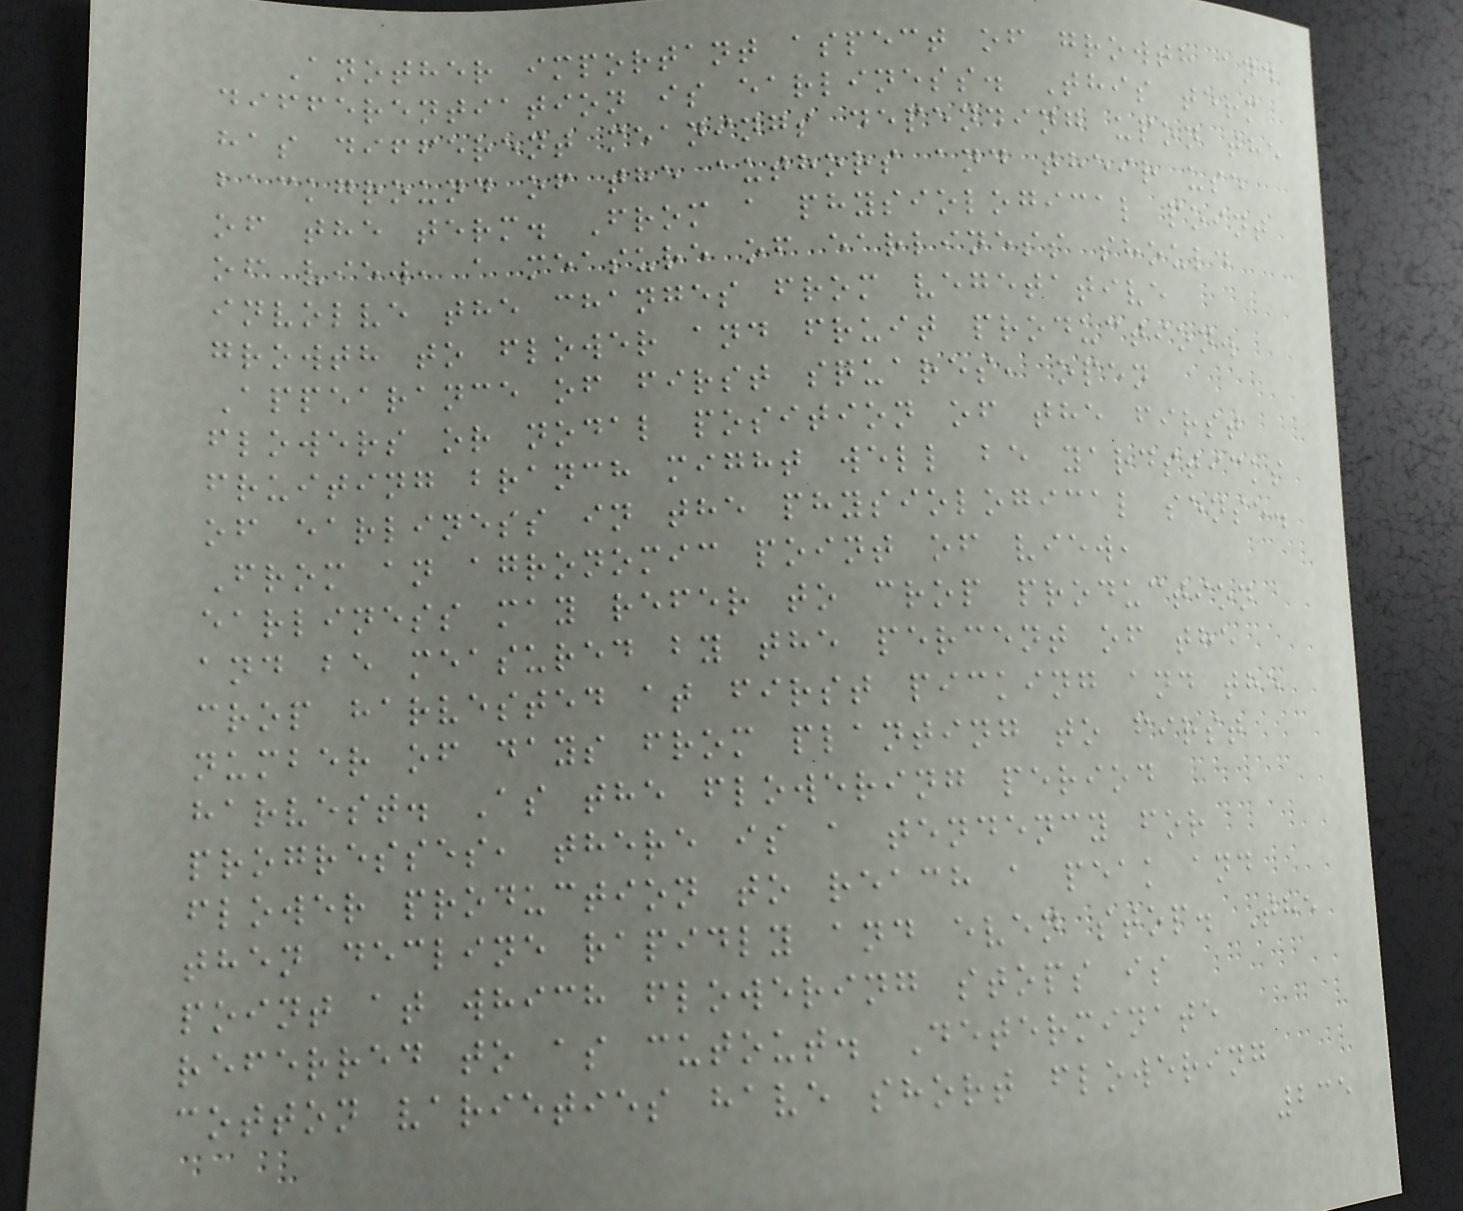Another important aspect of growth and
differentiation is earliness. This term
has different meanings depending upon the
background of the authors and their use
of the term. From a physiological point
of view, a measure of earliness should
involve the changes from vegetative
growth to flower and fruit production.
Appearance of first squares, open
flowers or nodal position of the first
fruiting branch might well be yardsticks
of earliness in the physiological sense.
From an agronomic point of view,
earliness may refer to crop production
and be measured by the percent of the
crop harvested at first picking and the
number of days from planting to first
harvest. As the flowering period
progresses, there is a tendency for
flower production to reach a peak and
then decline rapidly and even stop. The
point at which flowering stops is
referred to as cutout. Determinate
cotton varieties have short flowering
235
